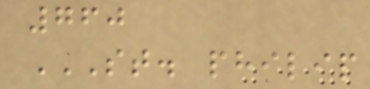760
ST. PHILIP
